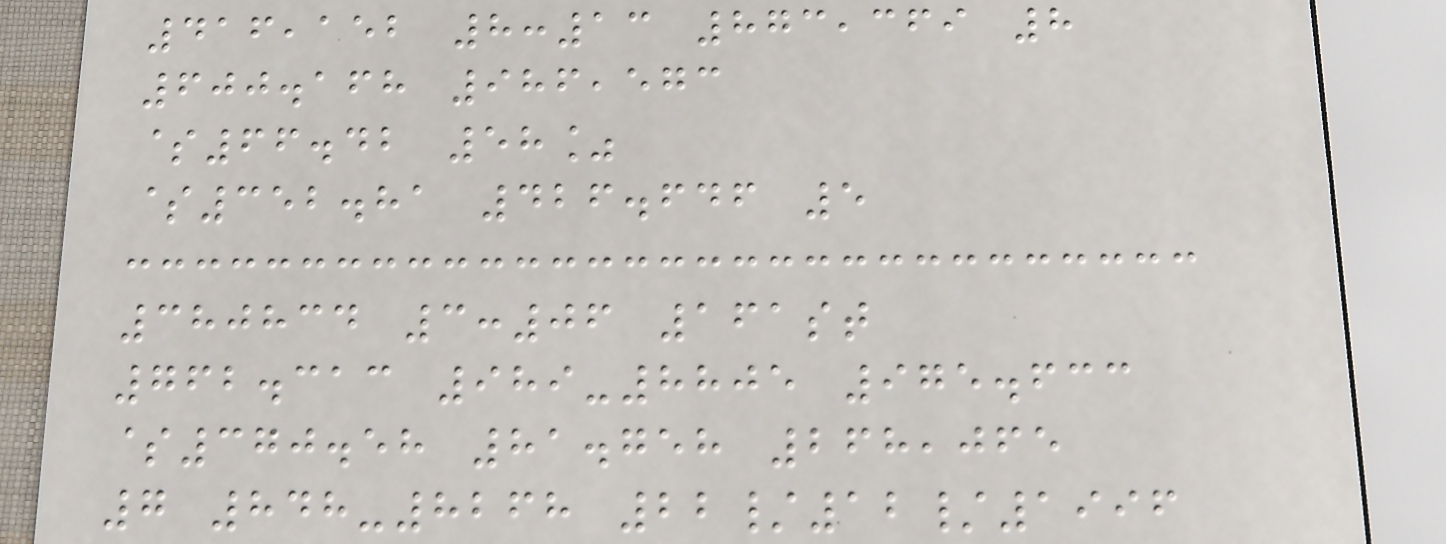416,152 8:13 873,369 8
600.168 986,573
$66.42 58%
$352.81 426.646 5
380834 3:06 161st
762.313 989-8805 975.633
$370.58 81.758 268,065
7 848-8268 22/12/1996
